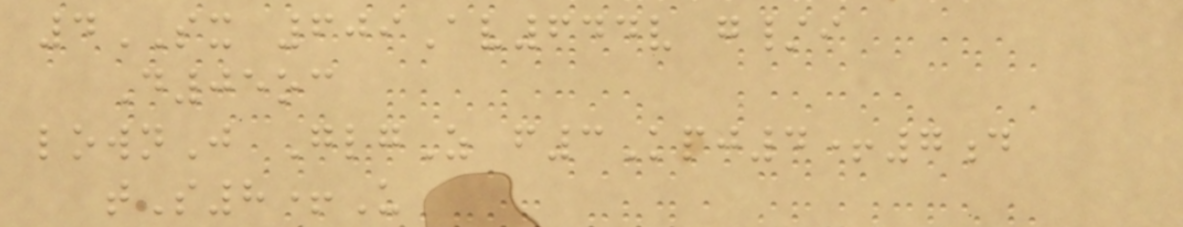4SX 609Av644v g/i
D05oc
lownJ GlgZ f3Kpj4+7d
tS8+U
